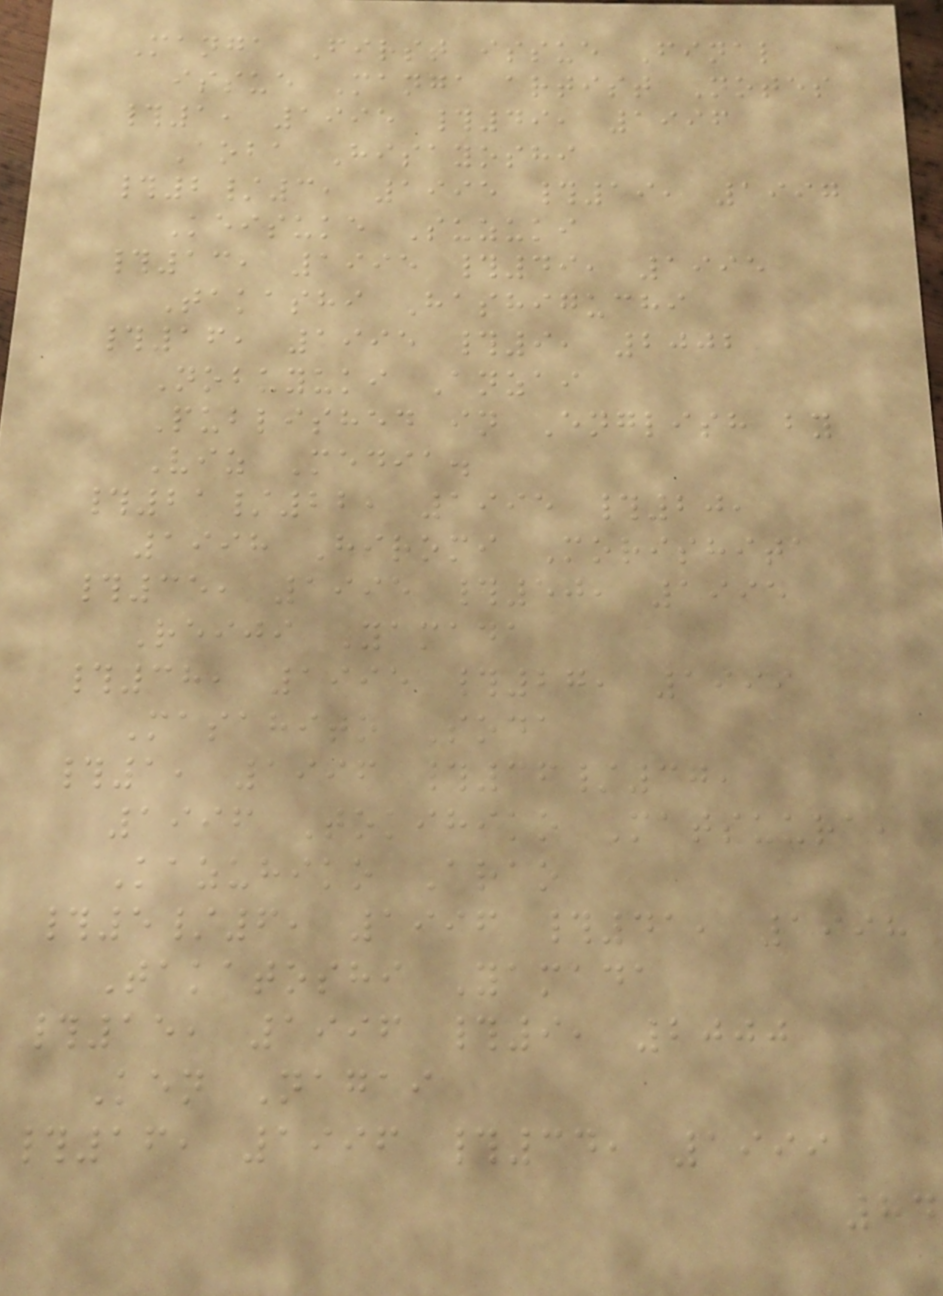Manga First issue Final
issue Manga artist Notes
#1, 1995 #49, 1996
Aoba Hisayoshi
#2/3, 1995 #19, 1997
Keisuke Suzuki
#13, 1995 #49, 1995
Takashi Hashiguchi
#16, 1995 #9, 2002
Nobuyuki Anzai
Published in English by
Viz Media.
#21/22, 1995 #20,
1998 Hiromi Morishita
#35, 1995 #50, 1995
Reiji Yamada
#38, 1995 #27, 1999
Masahito Soda
#1, 1996 #36/37,
1996 Tokihiko Matsuura,
Kazuhiko Arao
#5/6, 1996 #41, 1998
Takatoshi Yamada
#15, 1996 #9, 2000
Ken Nagai
#16, 1996 #34, 1999
84
